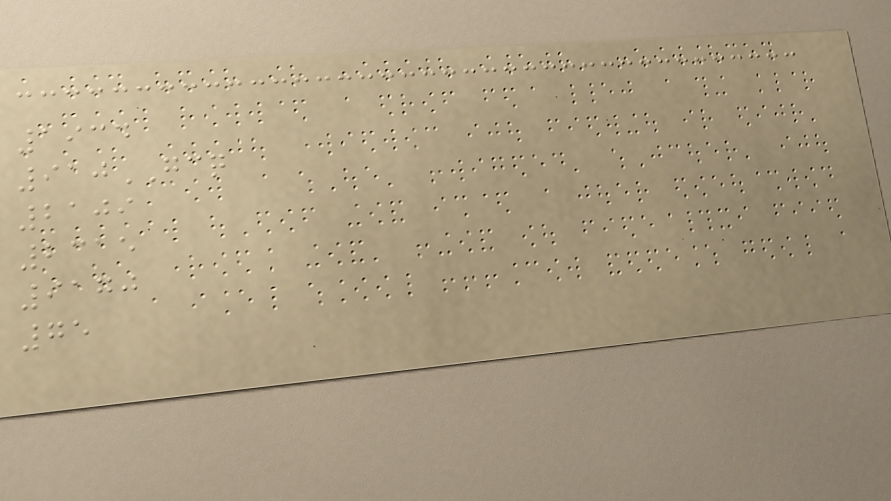1934
910GCQ
2109
2315
9170
75
